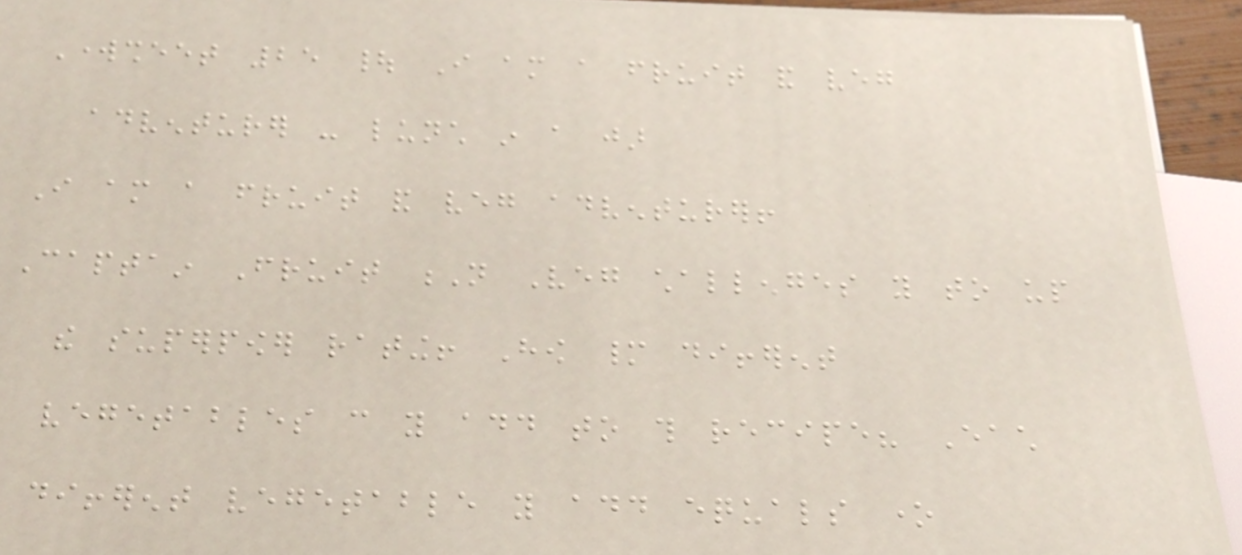Worksheet 25 | I am a fruit and veg
adventurer - lunch in a jar
I am a fruit and veg adventurer!
Captain Fruit N Veg challenges you to up
the superpower rating! How many different
vegetables can you add to this recipe? Each
different vegetable you add equals one
